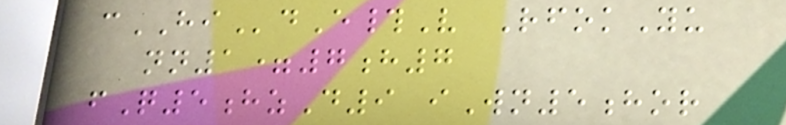cHIdE#V RfokYu
nn1=7h7
fQ5hzD9 iWn5hor
